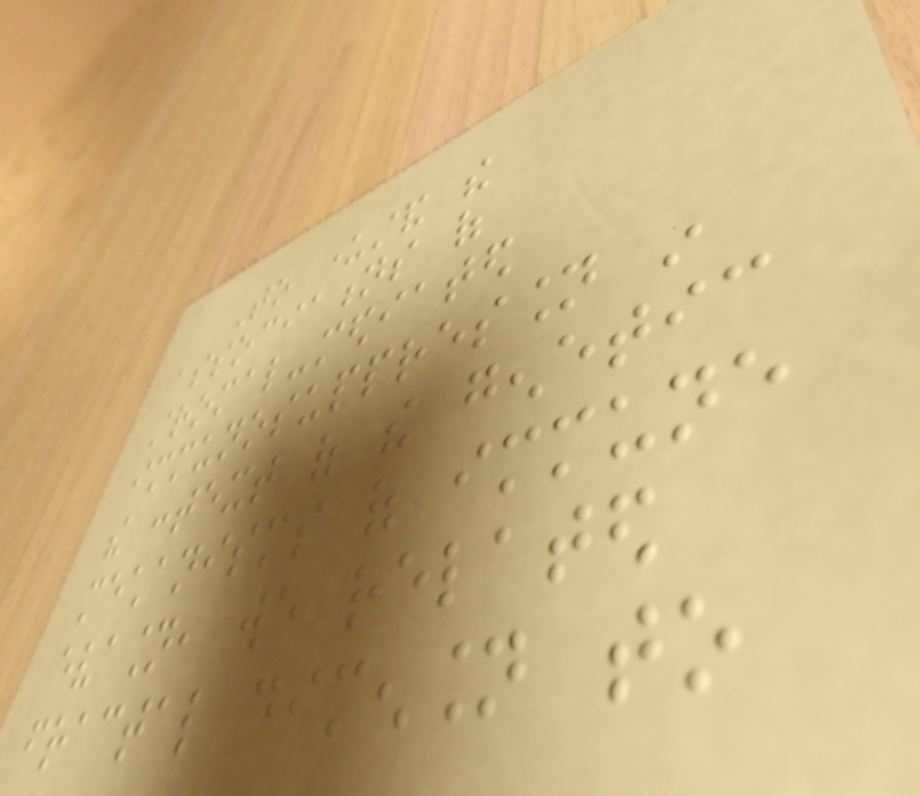To understand the
associations of
stromal-mediated
immunosuppression in
the context of the genetic
mechanisms of immune
evasion, we related
fractal dimension to
